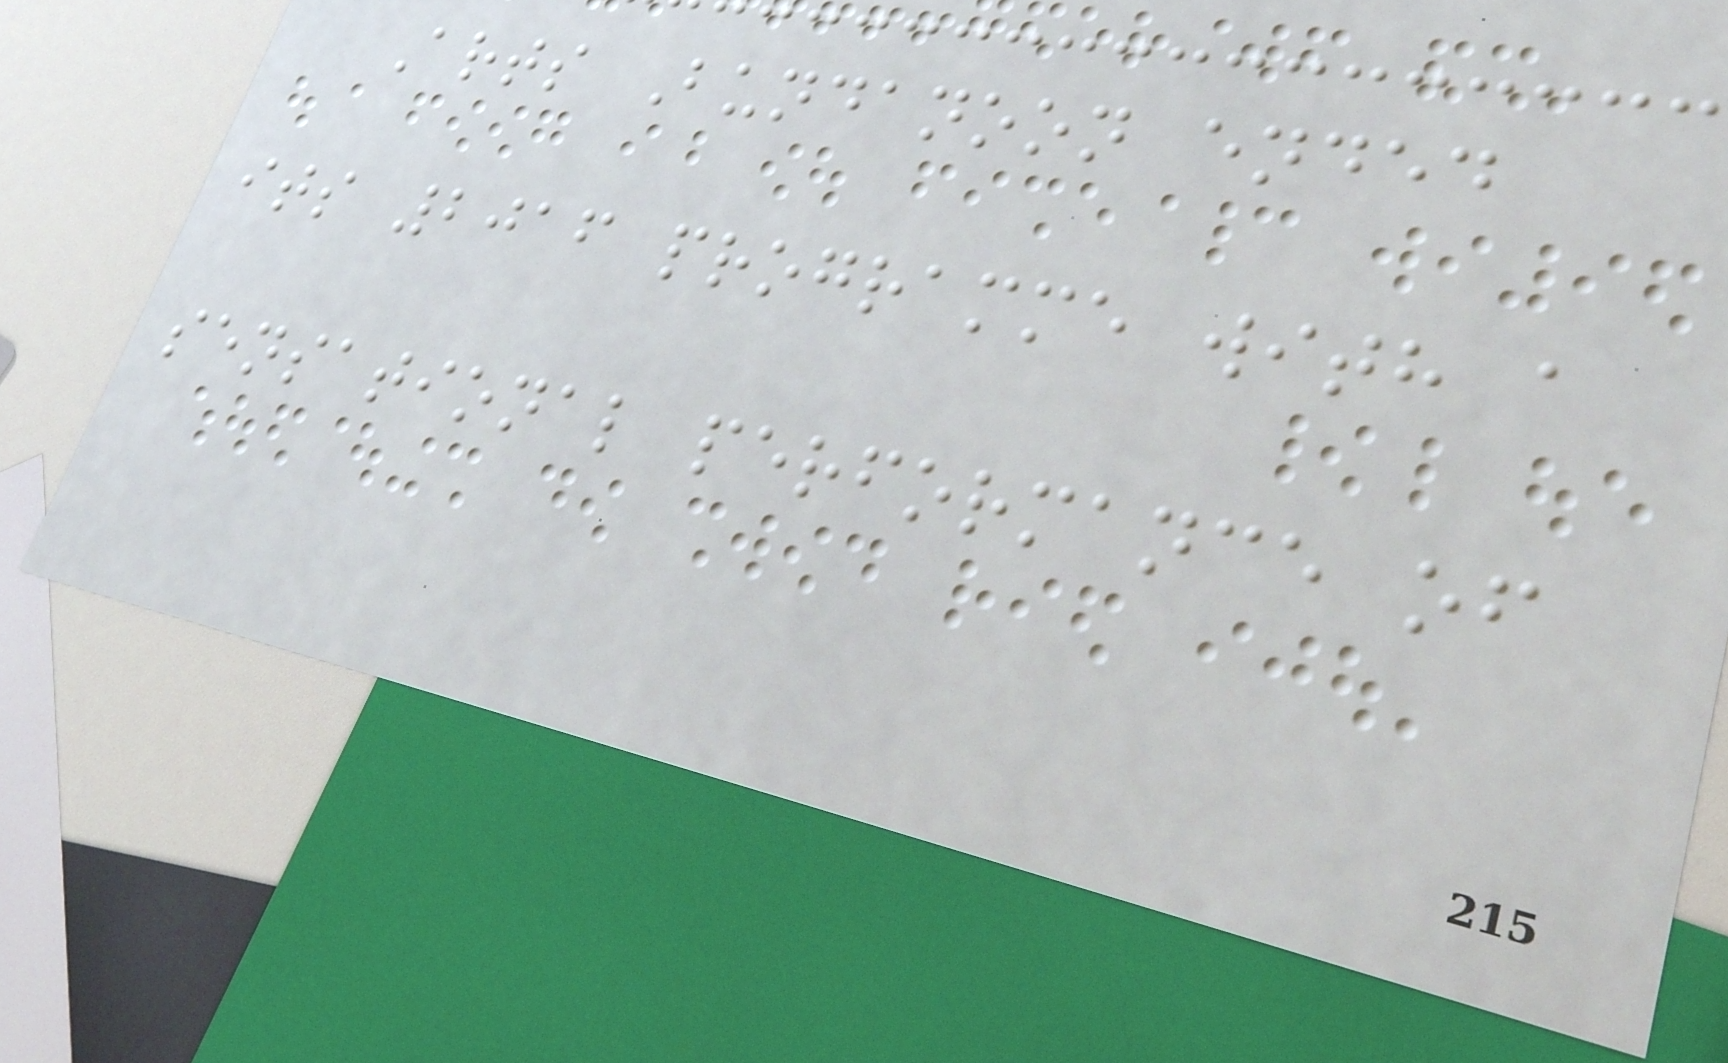Arts Bundanoon ended
its 2016 programme with a
sensational performance of
